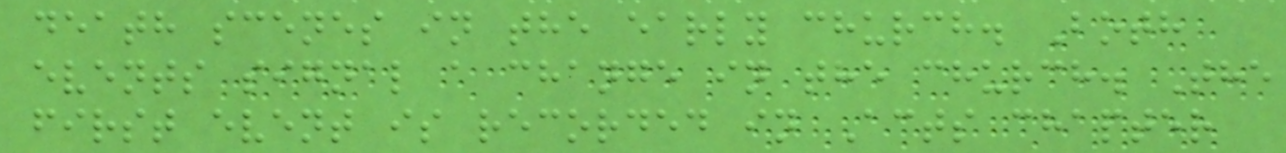death scenes in the early church. Both
events signal a change in the church. The
first event is recorded in Acts chapter
